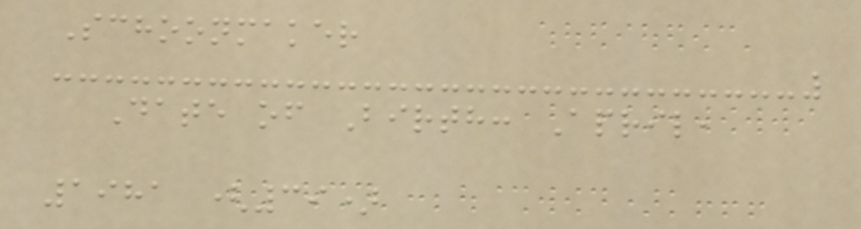Schoonmaker
Date of Birth: April,
1981 (39)
